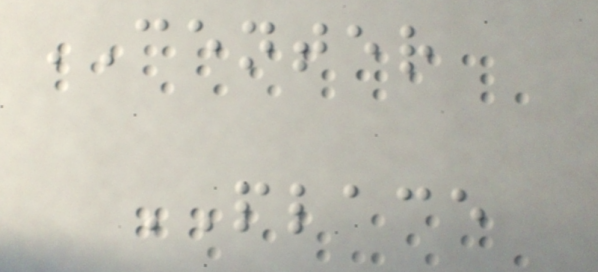CENTER
PLACE
